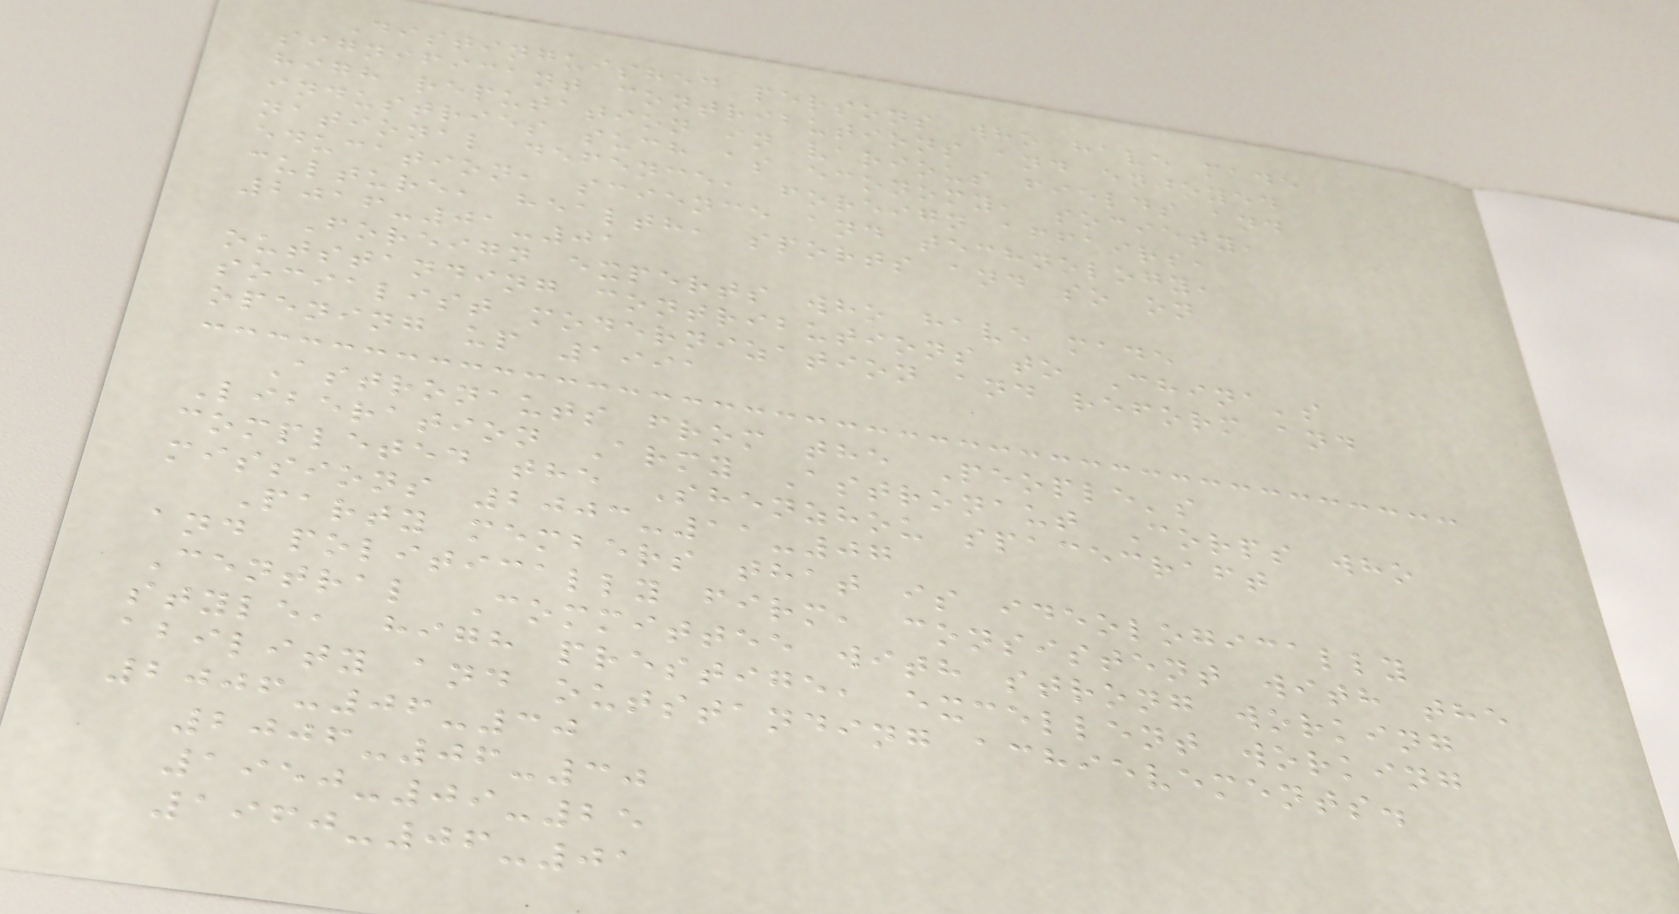Distinguished persons who have made
significant contributions and enjoyed
high reputation in various fields and
industries such as economy, society,
national defence, foreign affairs,
education, science and technology,
culture, health, sports and so on
2016-01-01
Foreign experts who have made
outstanding contributions to China's
socialist modernization and reform and
opening up 1991
Astronauts from the People's
Liberation Army Astronaut Corps who
completed the Shenzhou spacecraft
missions 2003-11-07
Party members that is ideologically
and politically firm, consistent with the
Central Committee with strong working
style, high prestige, excellent working
ability and outstanding achievements.
2006-06-30
2006-06-30
1950-09-25
1960-06-01
